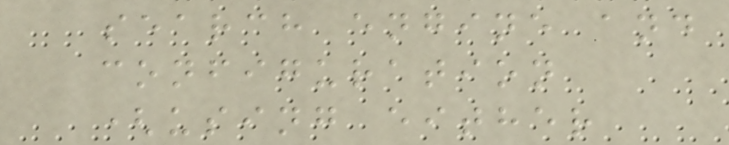search engine and
configuration
(using either
